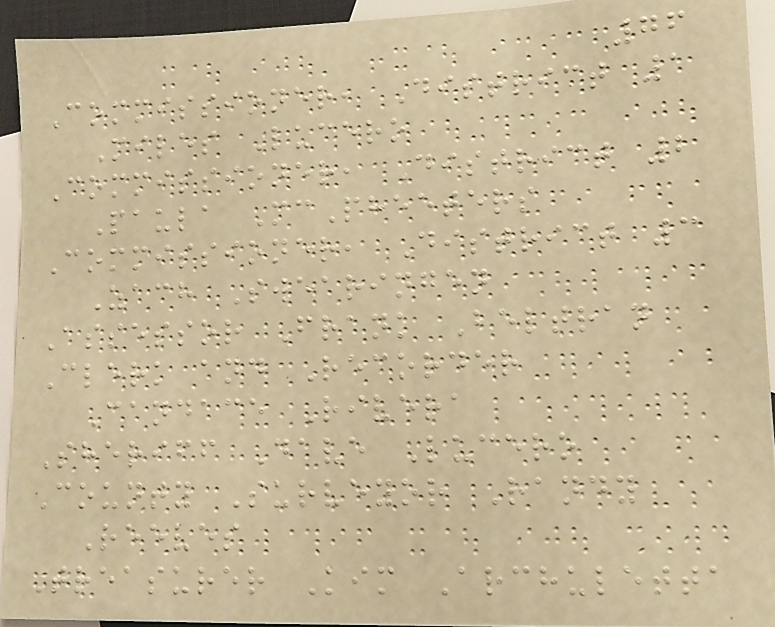76
Commissioner, District 1
Miles Lucero
Commissioner, District 2
Paula McPheeters
Commissioner, District 3
Zach Swearingen
Assessor Frank Beltran
Clerk and Recorder
Candace Rivera
Sheriff Dave Lucero
County Surveyor Randy
Reeves
Treasurer Kim Archuletta
